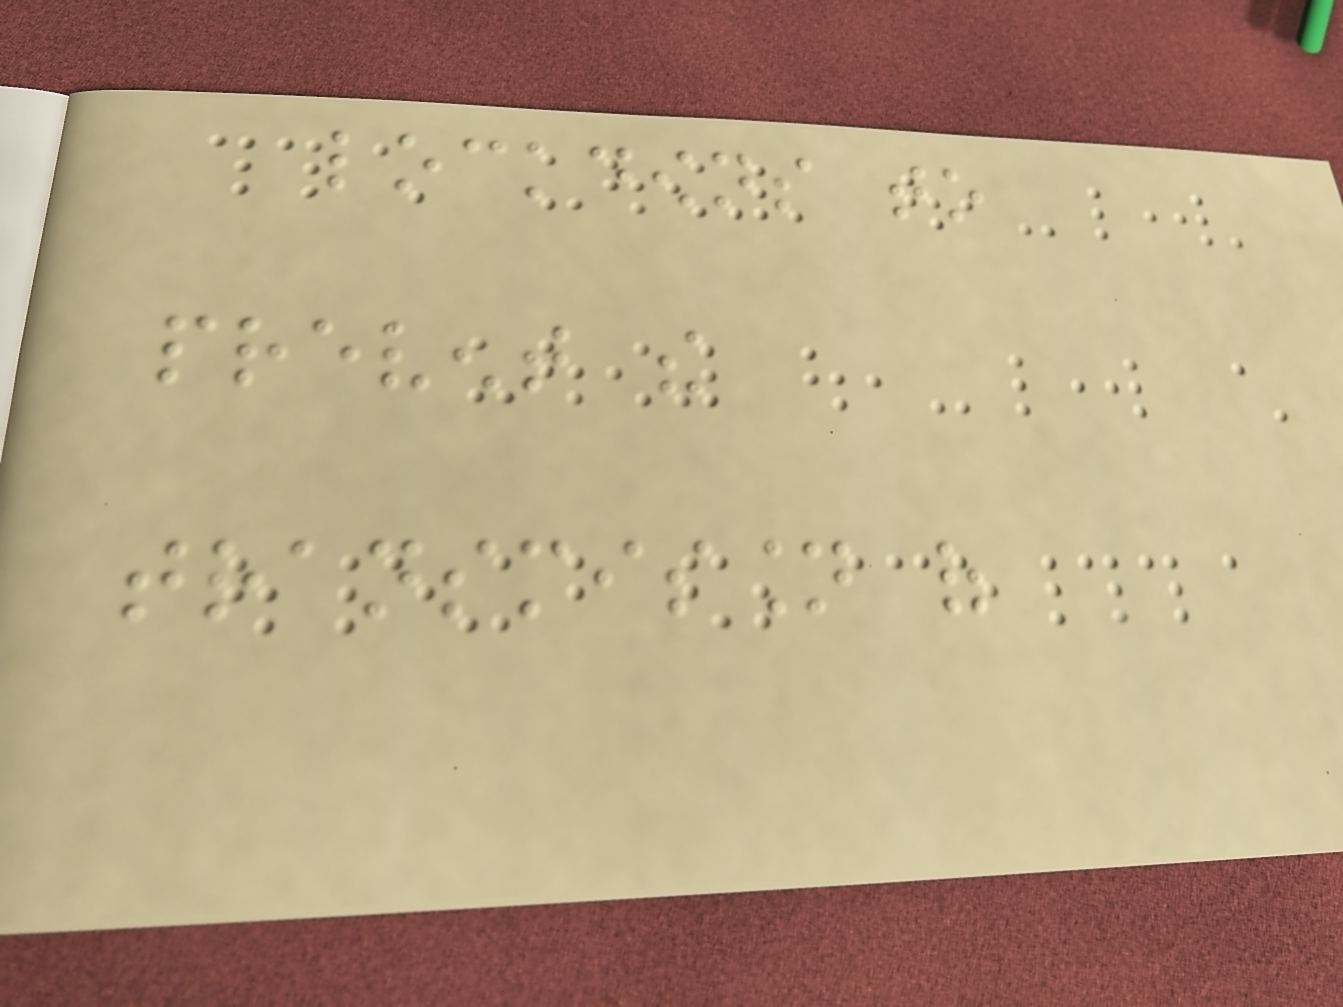lockdowns to
prevent the
transmission of
